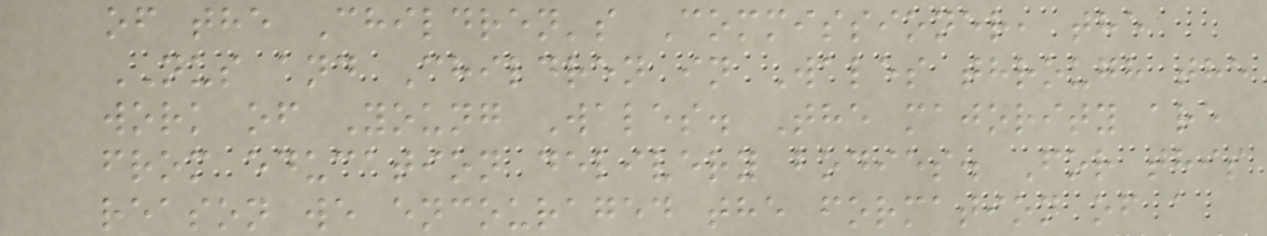of the Children's Commissioner, the
NUS and Children in Wales through the
work of Young Wales. The majority are
from education delivery bodies. For this
reason we encouraged the formation of a
